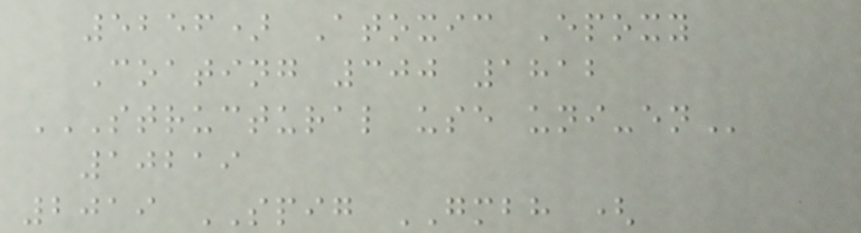5256) Atoxic Epoxy
Coating 300 1812
STRUCTURAL USE UNI-EN
10219
2019 SPIG GMBH (
